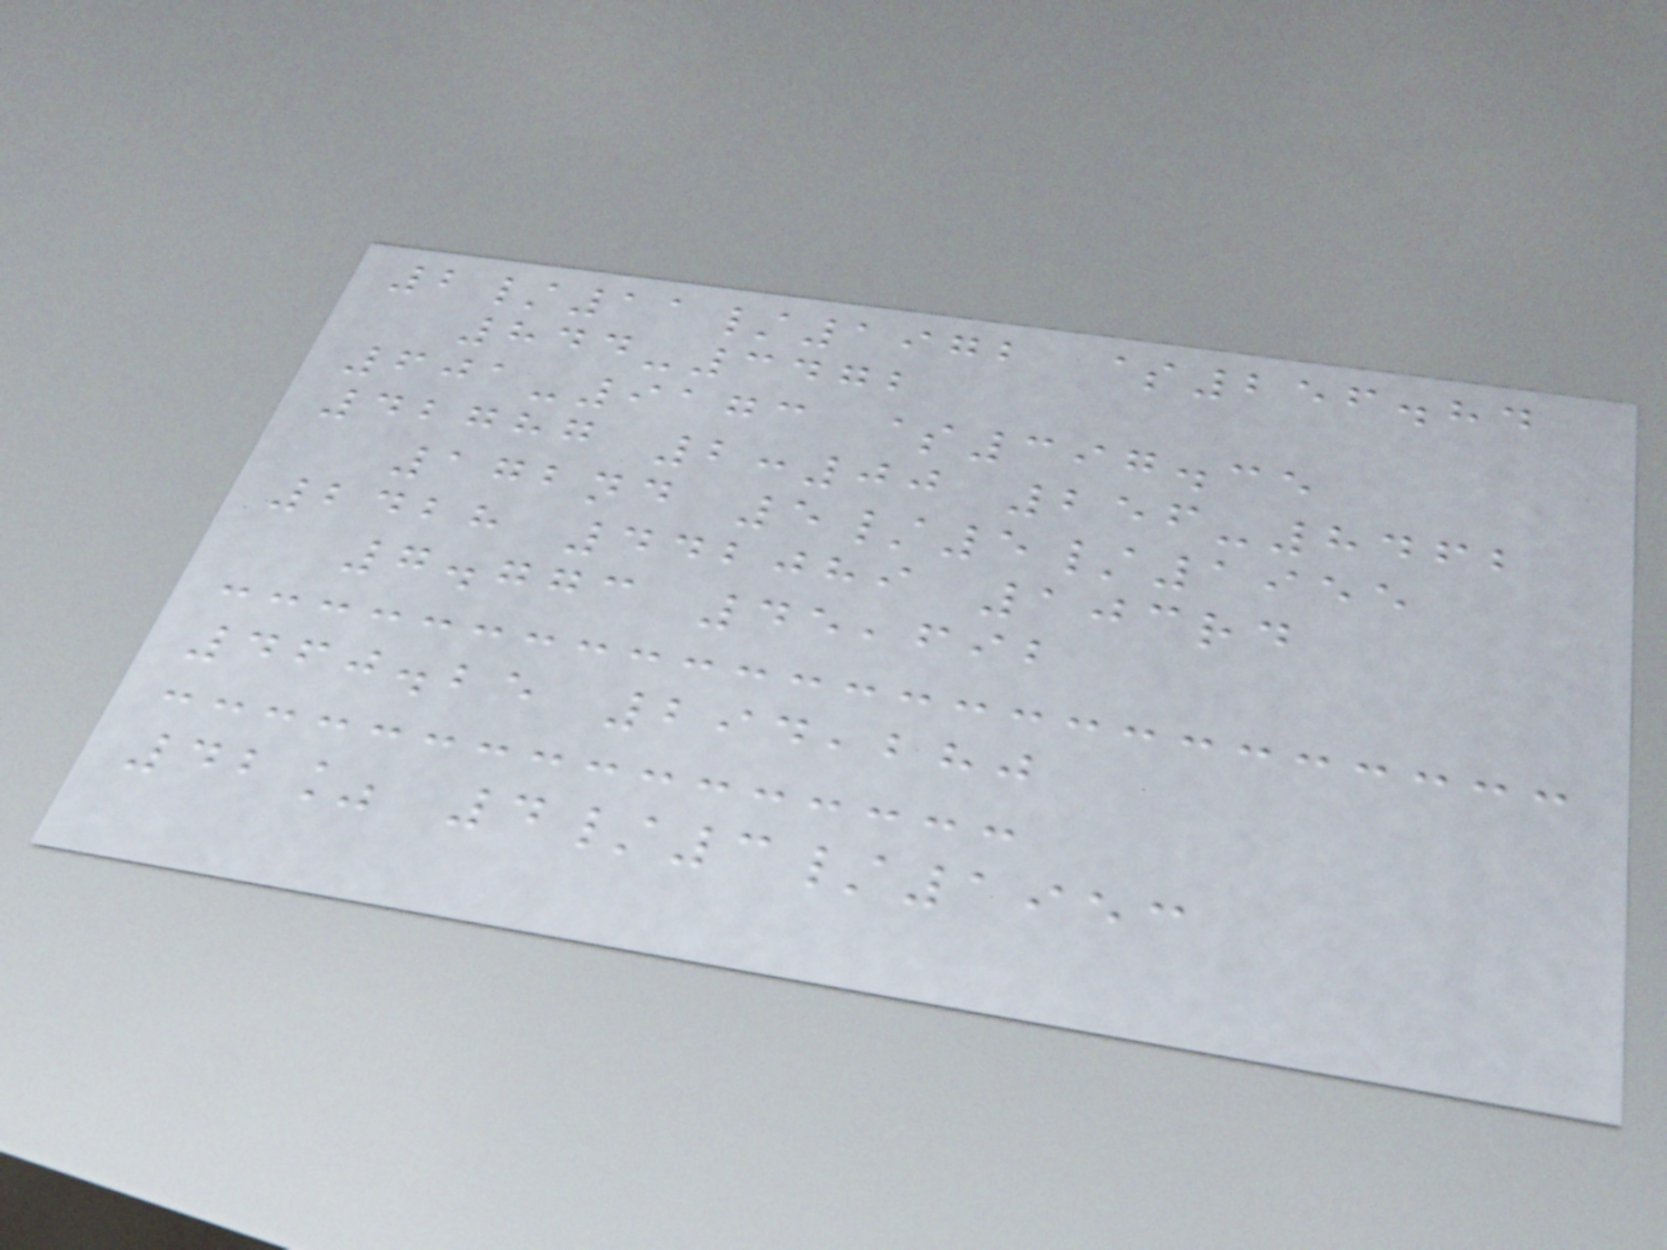2/11/1972 $256.84
844-3472
601-9173 $397.35
42787 2:00 256-8462
172nd 5/5/1955
2428 442089 103rd
7.773 45,692
460.25 294,280
42% 4/3/1953
